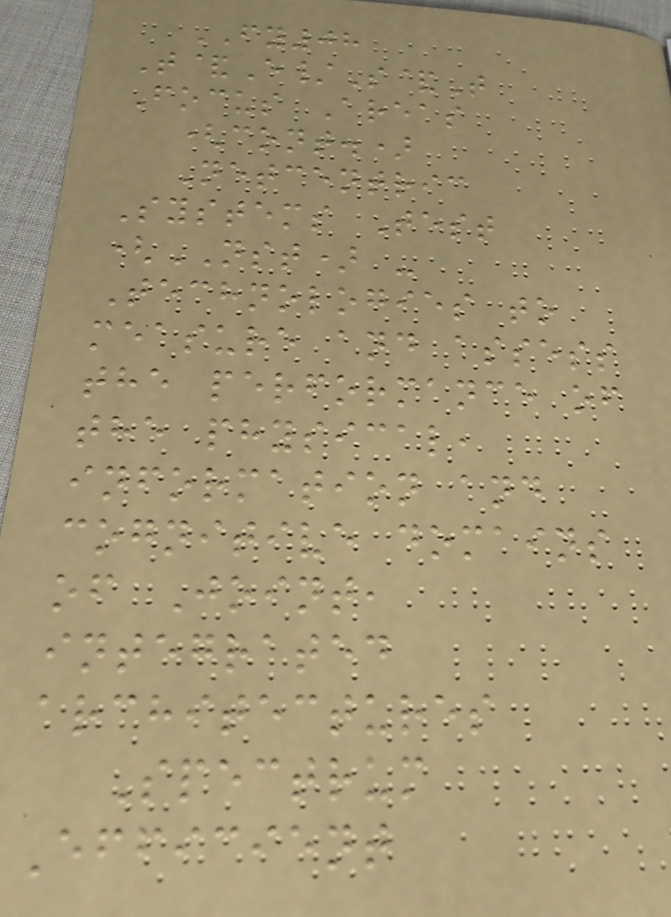FY08
T&E/S&T
Focus Areas
(cont.)
Netcentric
Systems Test
(NST) -
Technologies to
measure and assess
the performance of
the physical,
information and
cognitive domains
of Joint,
integrated
architectures
Spectrum
Efficient
